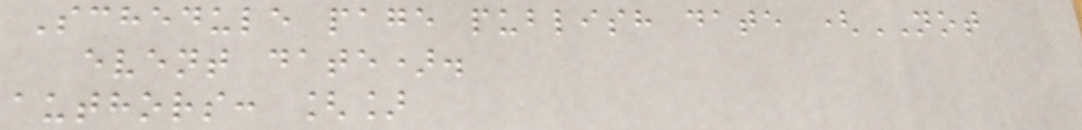Schedule page publish date (NOT
event date).
authors: []
